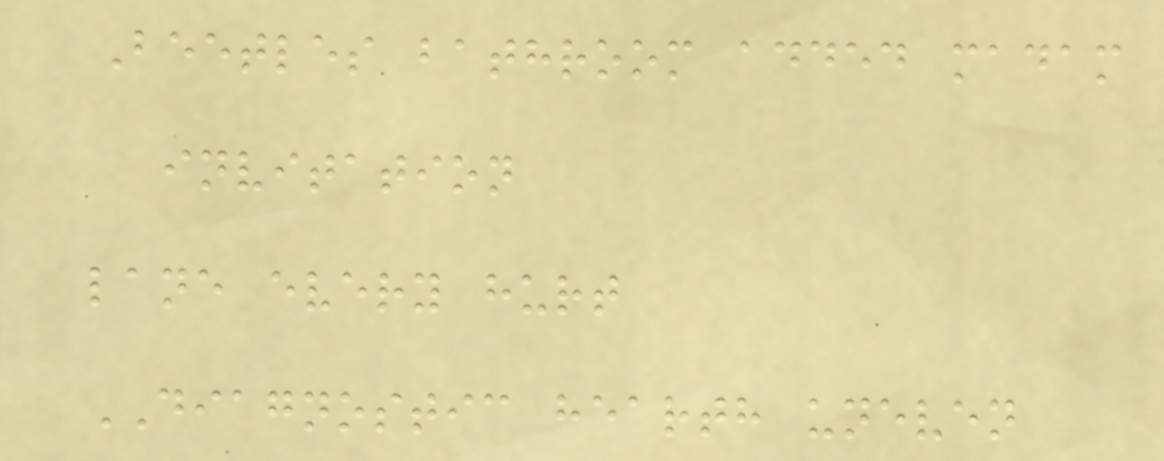Beetles bathroom added madam
invitation
lane every hurt
DIAGNOSTIC hearth uneven
